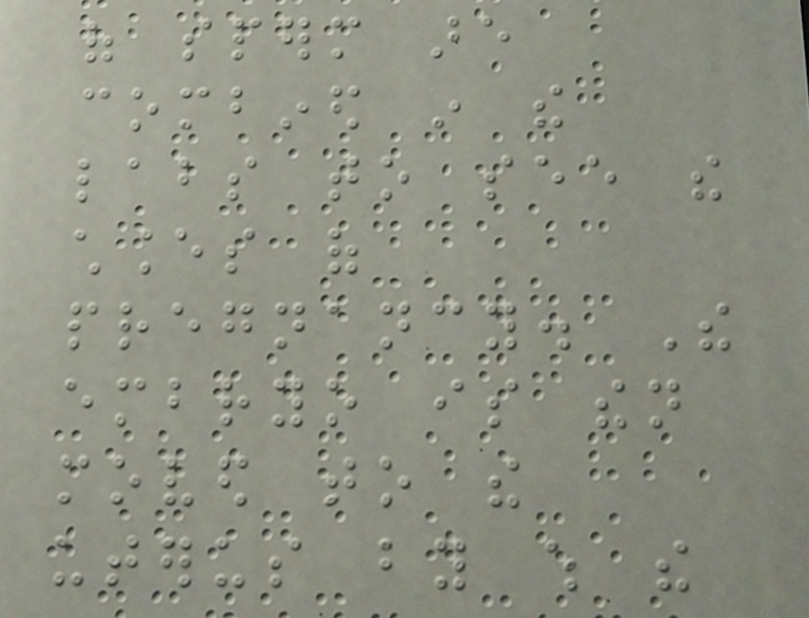of sperm are
combined in the
labs to see the
chances of
pregnancy. The
embryo is then
moved to the
uterus by which the
